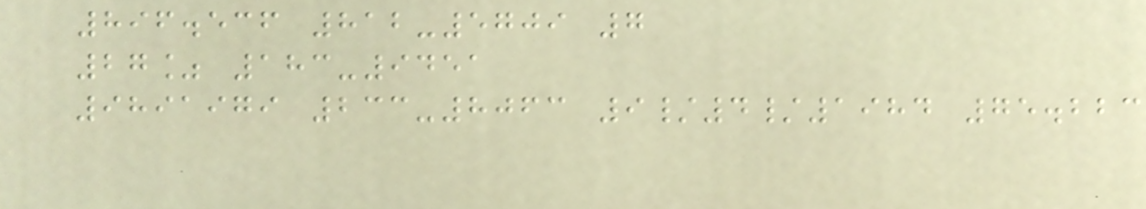896.536 812-5709 7
27% 183-9451
9891979 233-8063 9/4/1984 75.223
